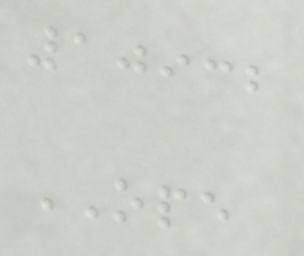10932
OPE
